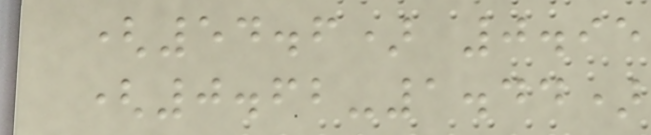(54.6) 0.95
(0.62-1.44)
